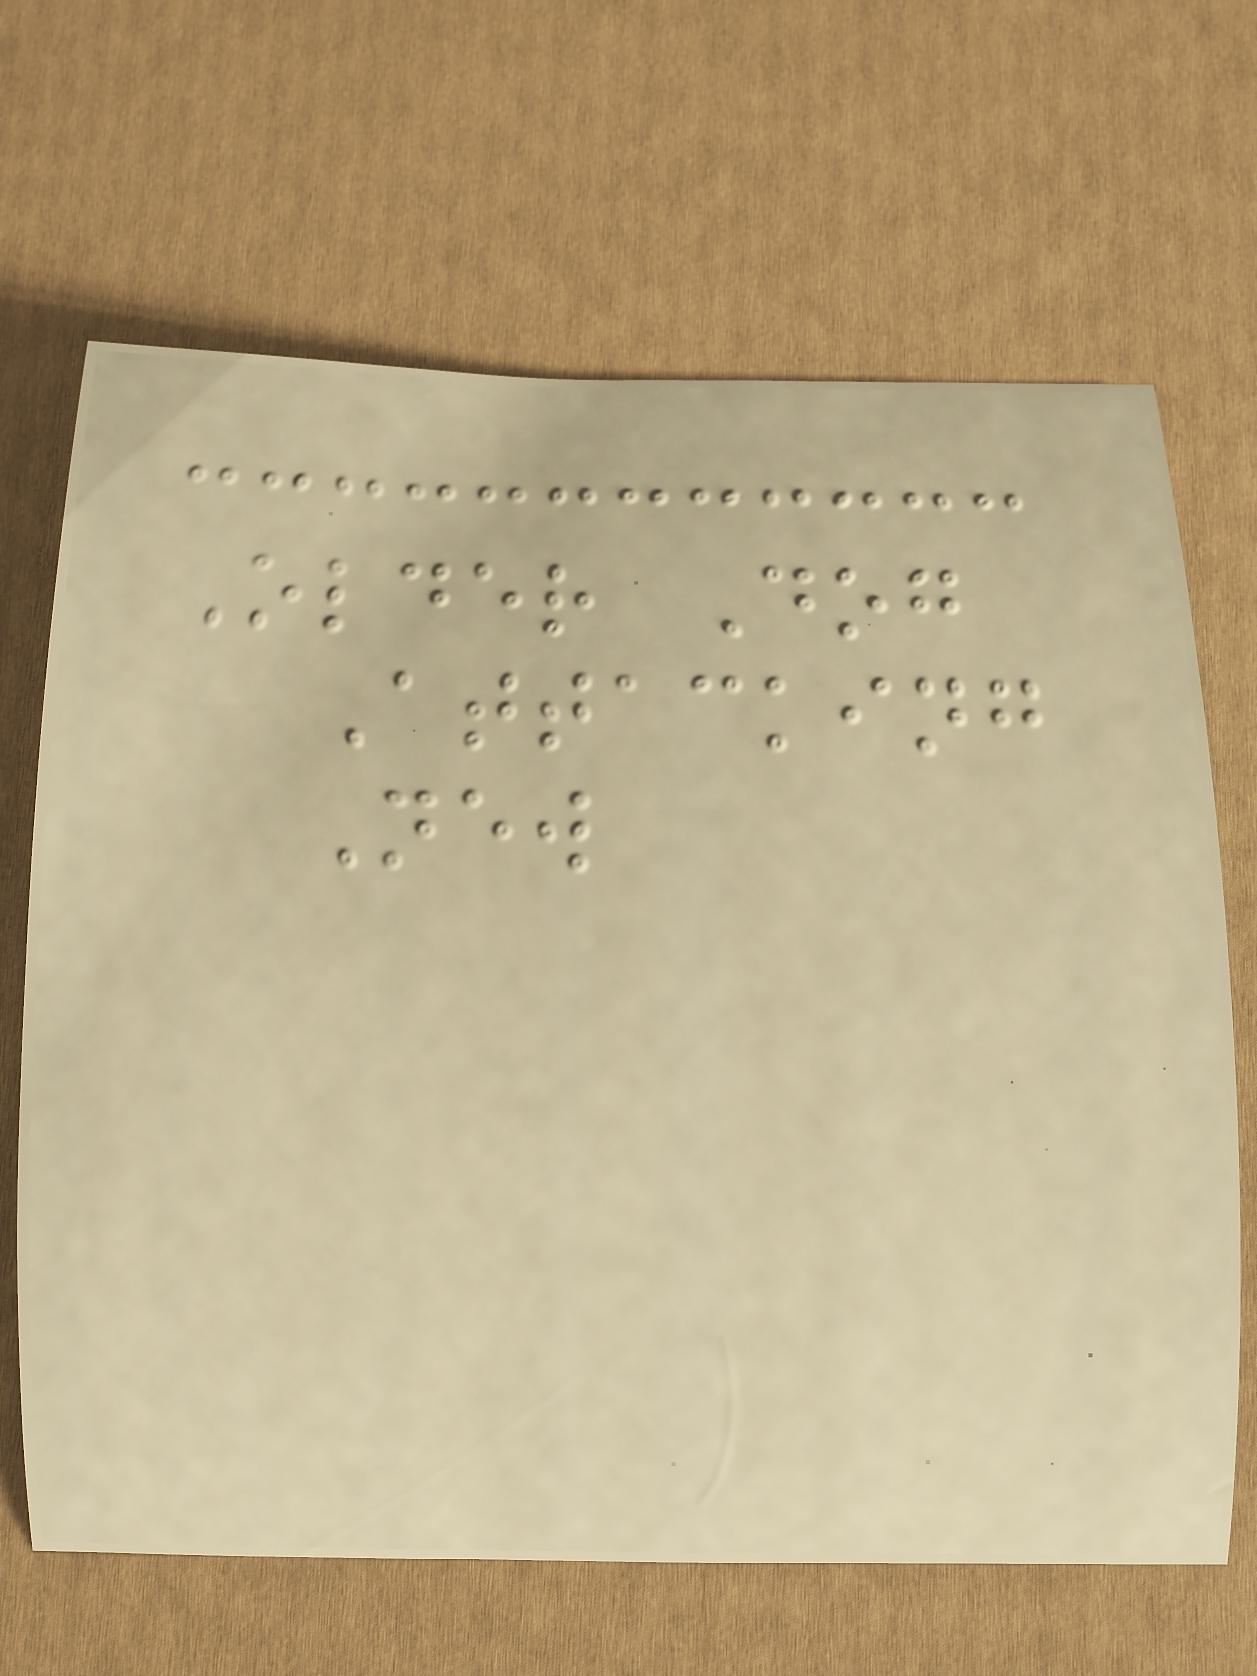Older Dog
Attacking
New
